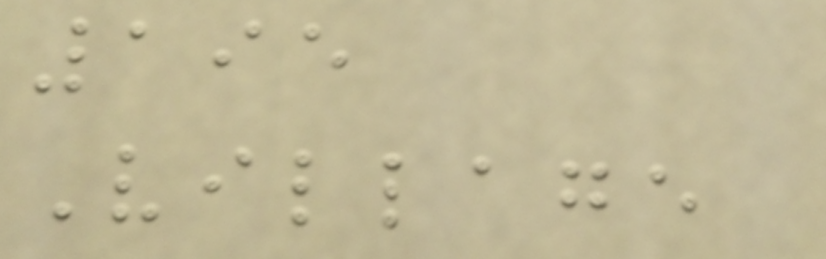195
Village
